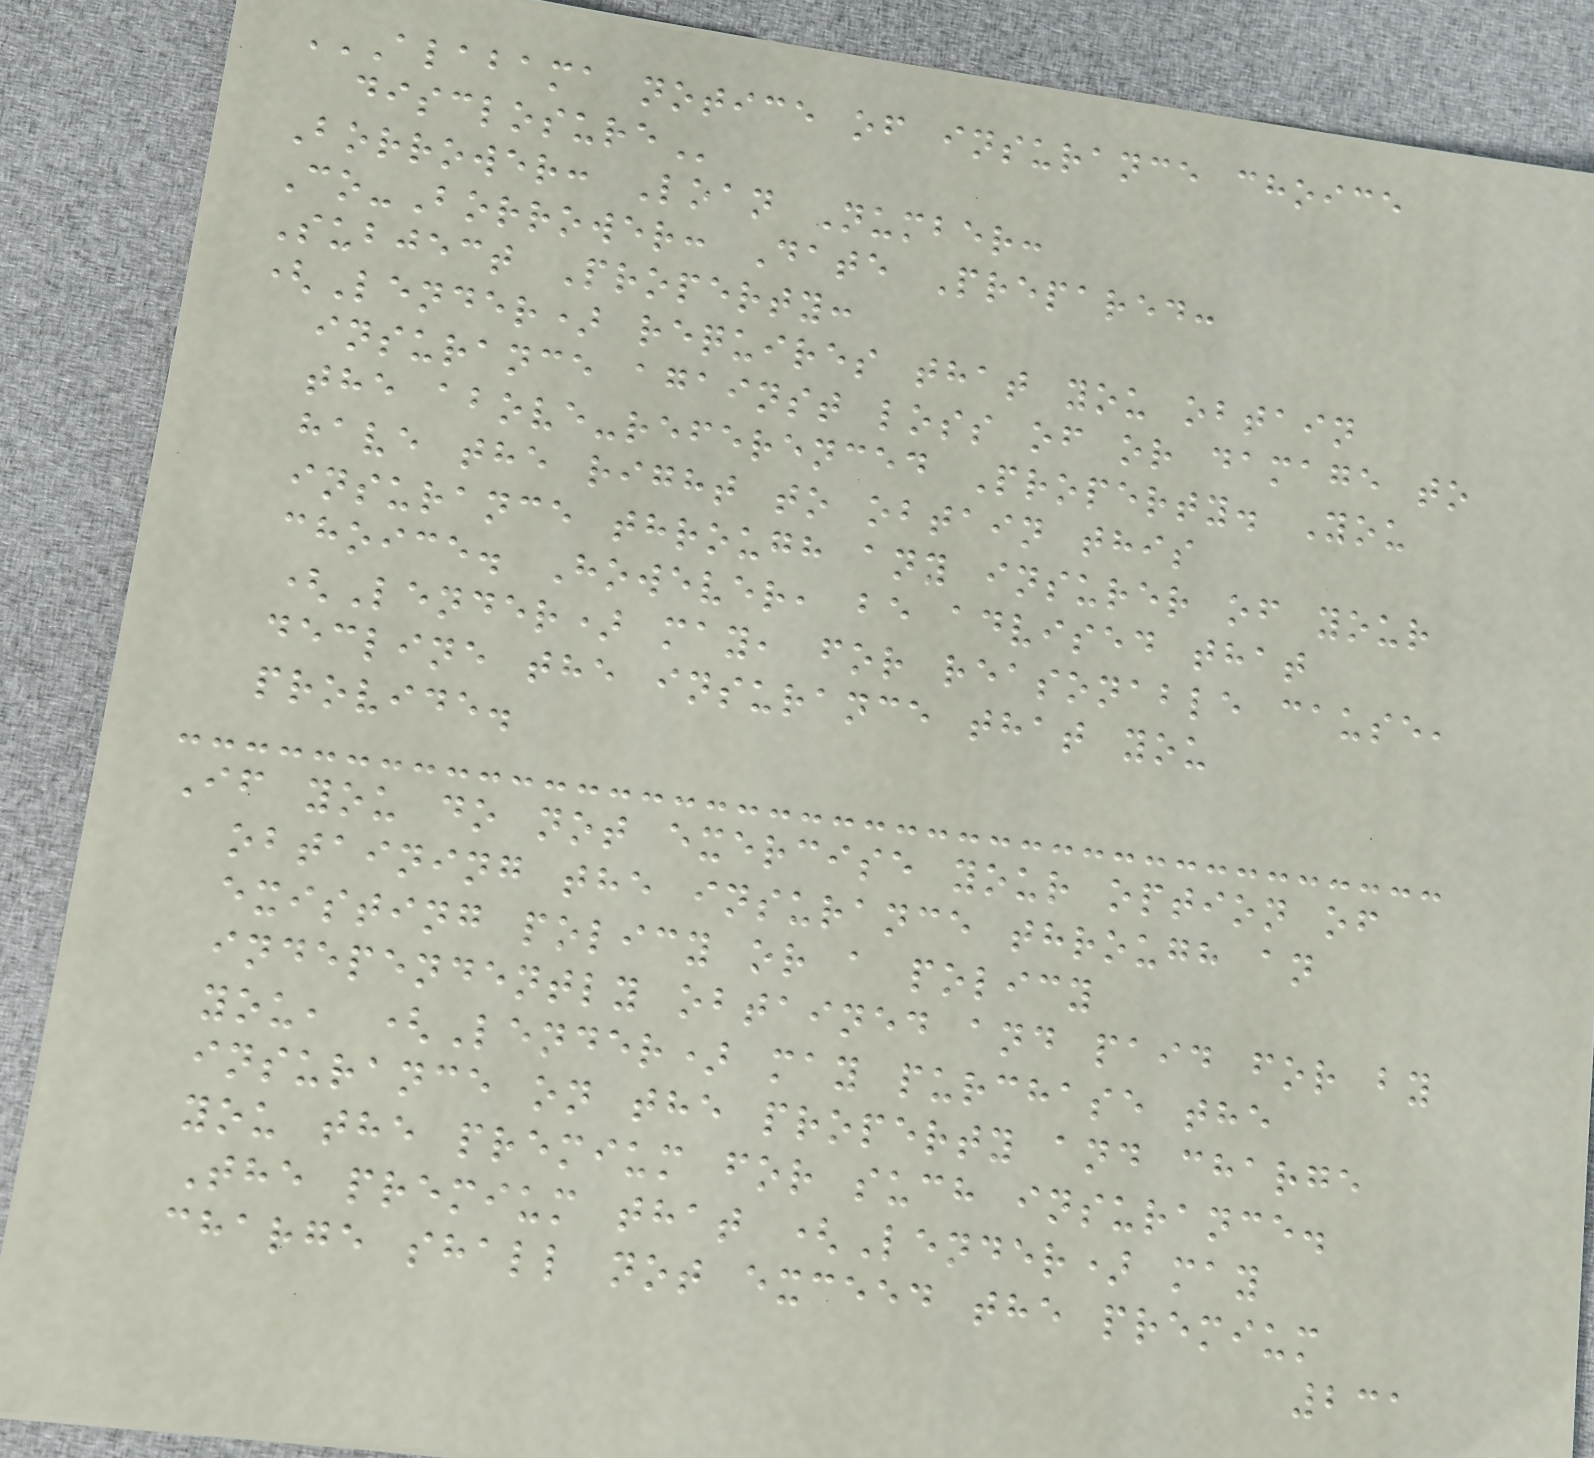ALABAMA NOTICE OF INSURANCE CHOICE
DISCLOSURE
Borrower: Loan Number:
Co-Borrower: Date Prepared:
Subject Property:
(Lender) requires that you obtain
insurance against loss of or damage to
the above-referenced Property. You
have the right to obtain this
insurance through any insurer of your
choice. However, be advised that
(Lender) may, for reasonable cause,
decline the insurance that you
provide.
If you do not exercise your option of
obtaining the insurance through an
existing policy or a policy
independently obtained and paid for by
you, (Lender) may purchase the
insurance on the property and charge
you the premium for such insurance.
The premium that (Lender) may
charge shall not exceed the premium
231
